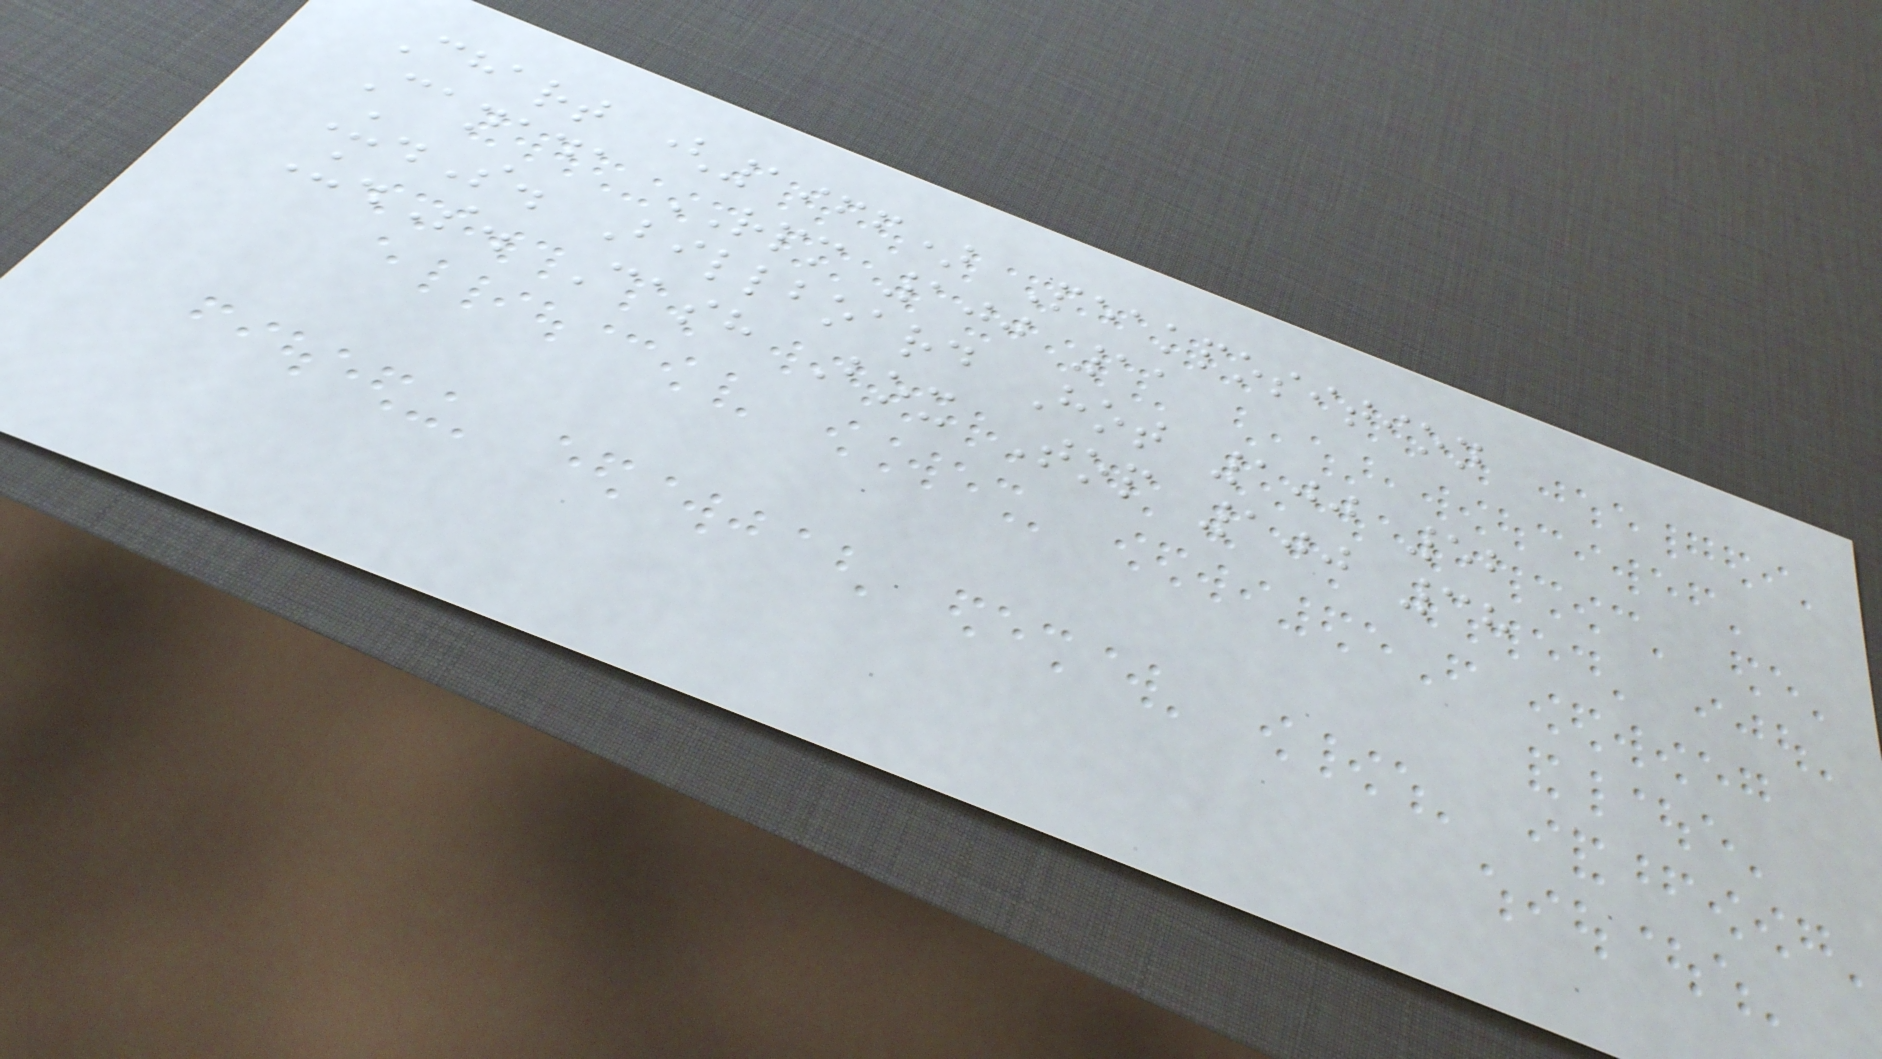Chart (1966) Peakposition
Canada RPM 100 11
U.S. Billboard Hot 100 52
U.S. Cash Box Top 100 38
